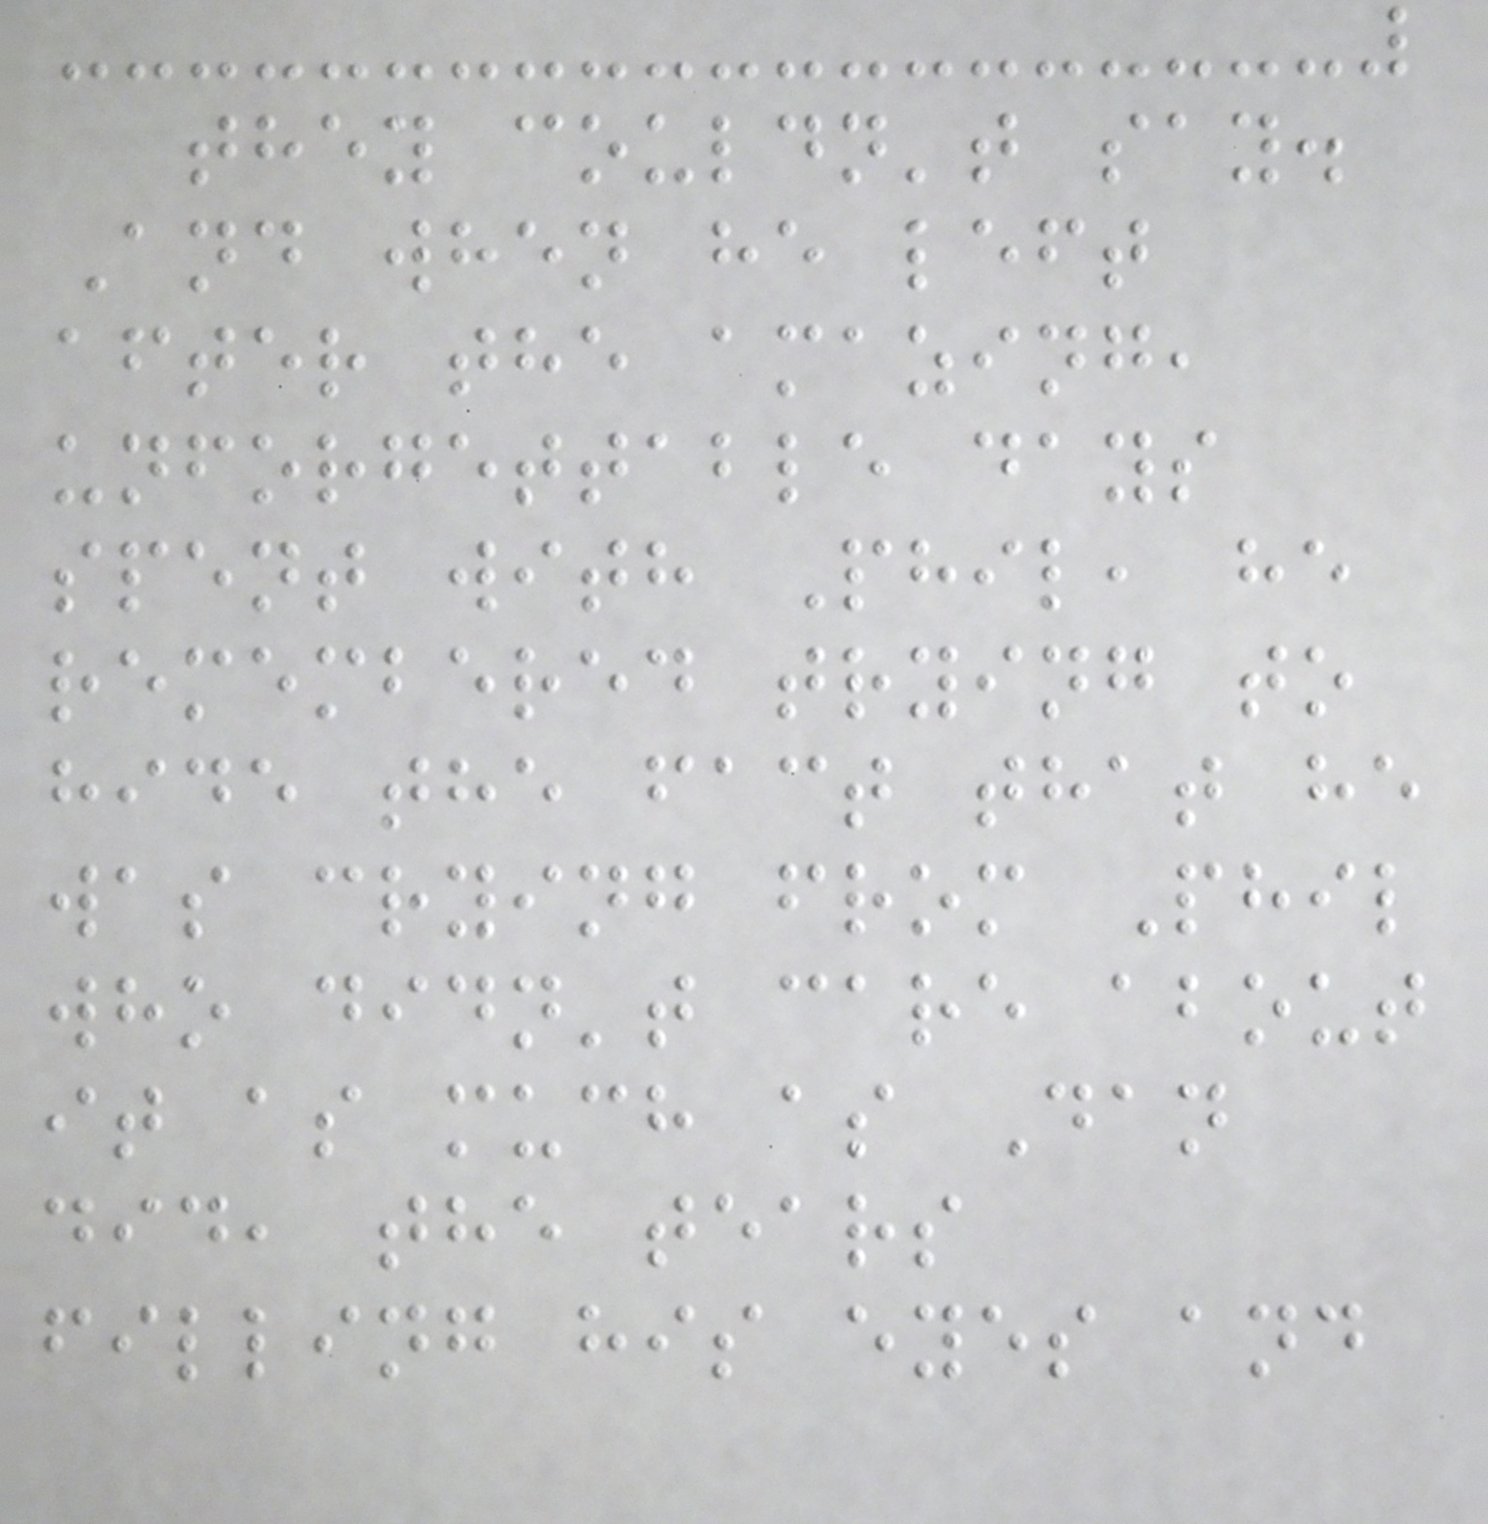they couldn't say.
And when he left
after the amazing,
unforgettable days
spent with Phil, he
remembered trying to
hide the fact that he
was crying from Phil
who didn't care about
it as much as Dan
did, the tears
filling his eyes and
